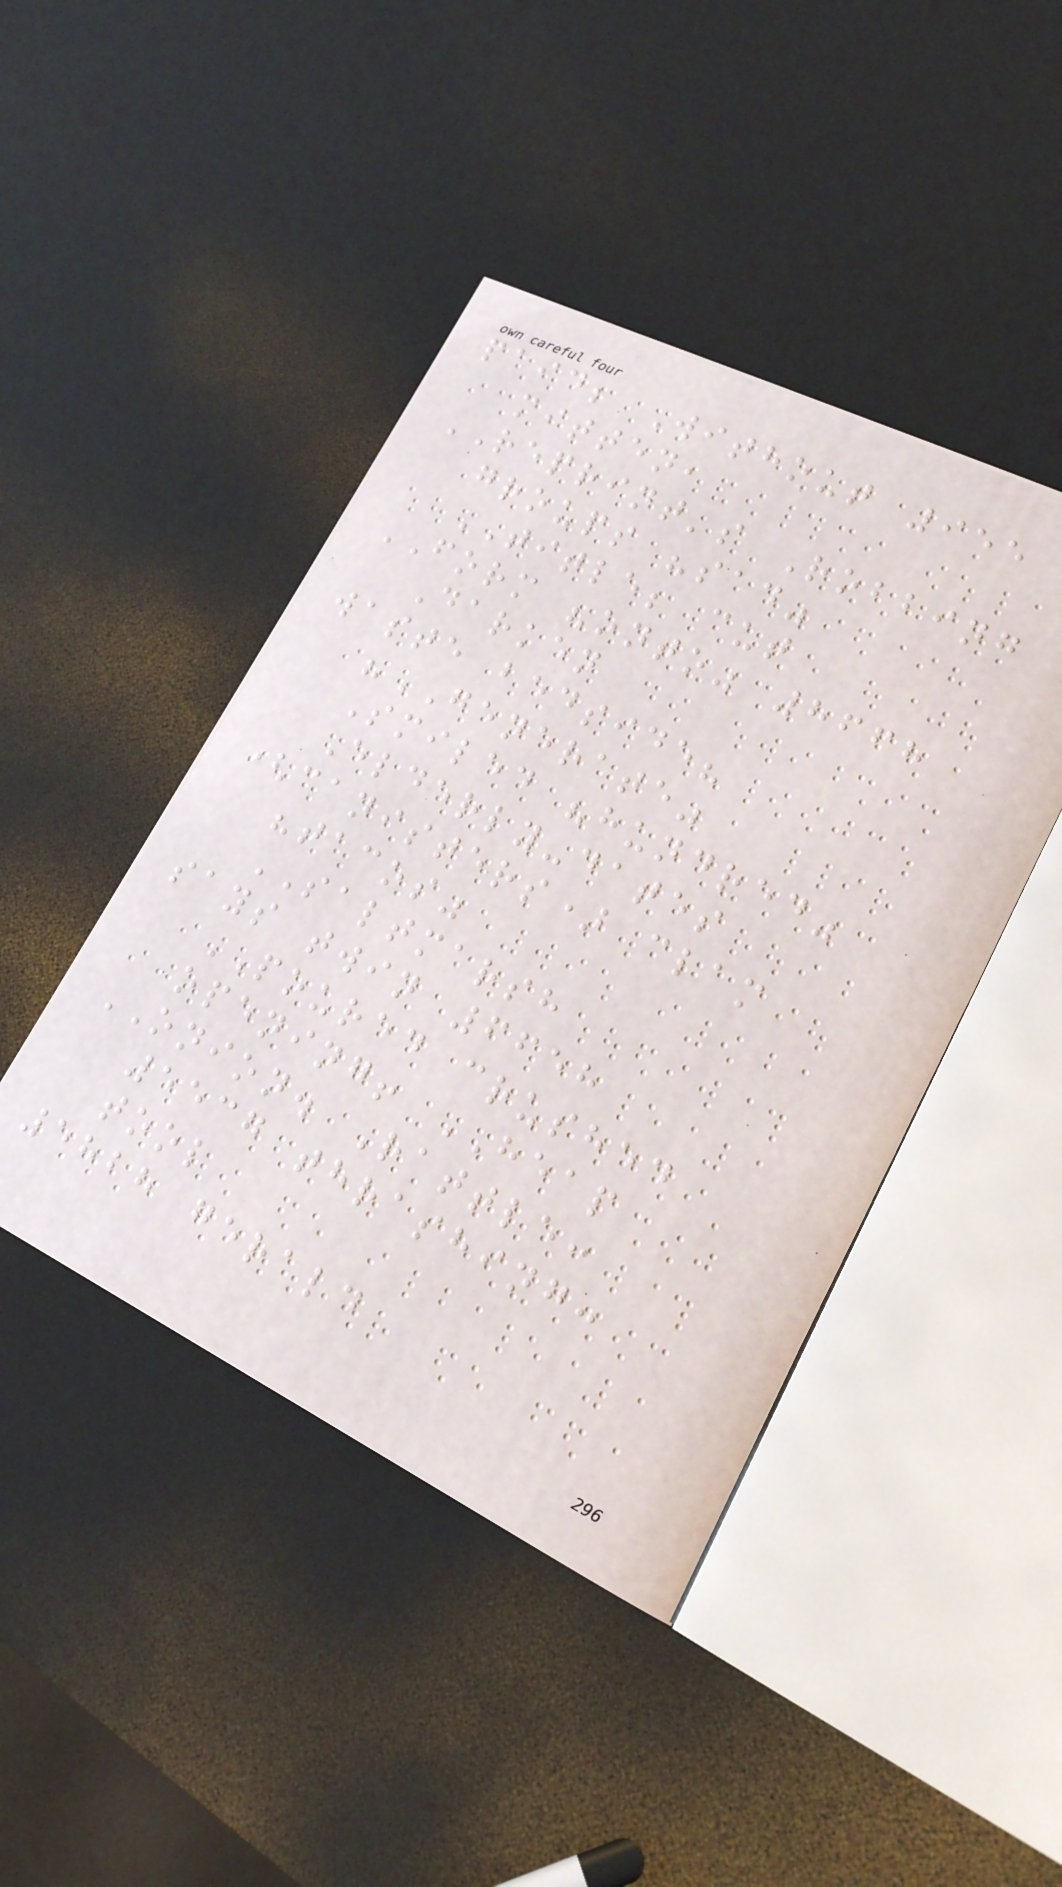paid; Without 955
mitten,
REPRINT's Robbing
groups "sad"
TITLE; cut
FORM "onto" 8668
Darken
waste bedside?
"GENERATE"
Smiled "hundred"
Elderly-dates
(canisters) clam
"tacos"
SALTMARSH
says twin 6658
POURED crushed
opening! HEAP
ONION. Rattle:
5537 thrashing:
tool
5828 gerald
